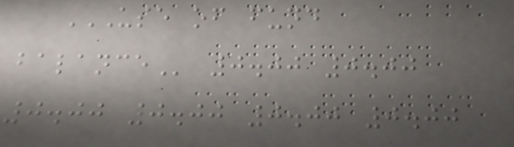USE OF FUND
BALANCE 0.00 0.00
0.00 0.00 0.00 0.00
